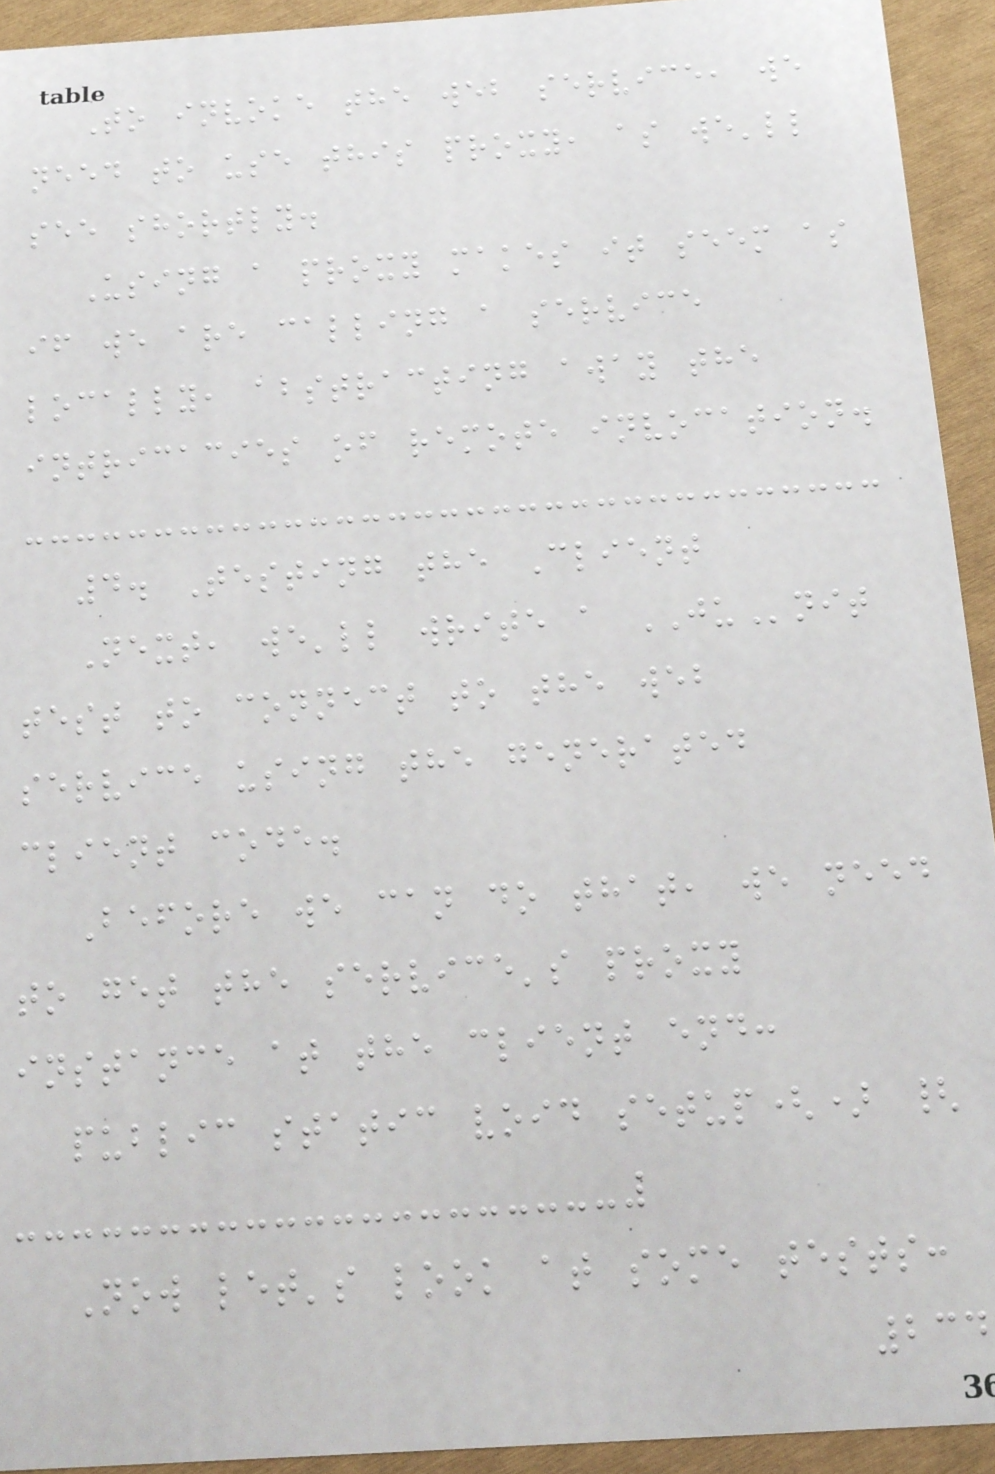To invoke the web service, we
need to use this proxy, as we'll
see shortly.
Using a proxy makes it seem as
if we are calling a service
locally, abstracting away the
intricacies of remote invocation.
4. Testing the Client
Next, we'll write a JUnit
test to connect to the web
service using the generated
client code.
Before we can do that, we need
to get the service's proxy
instance at the client end:
public static void setup() {
Now let's look at some tests:
234
